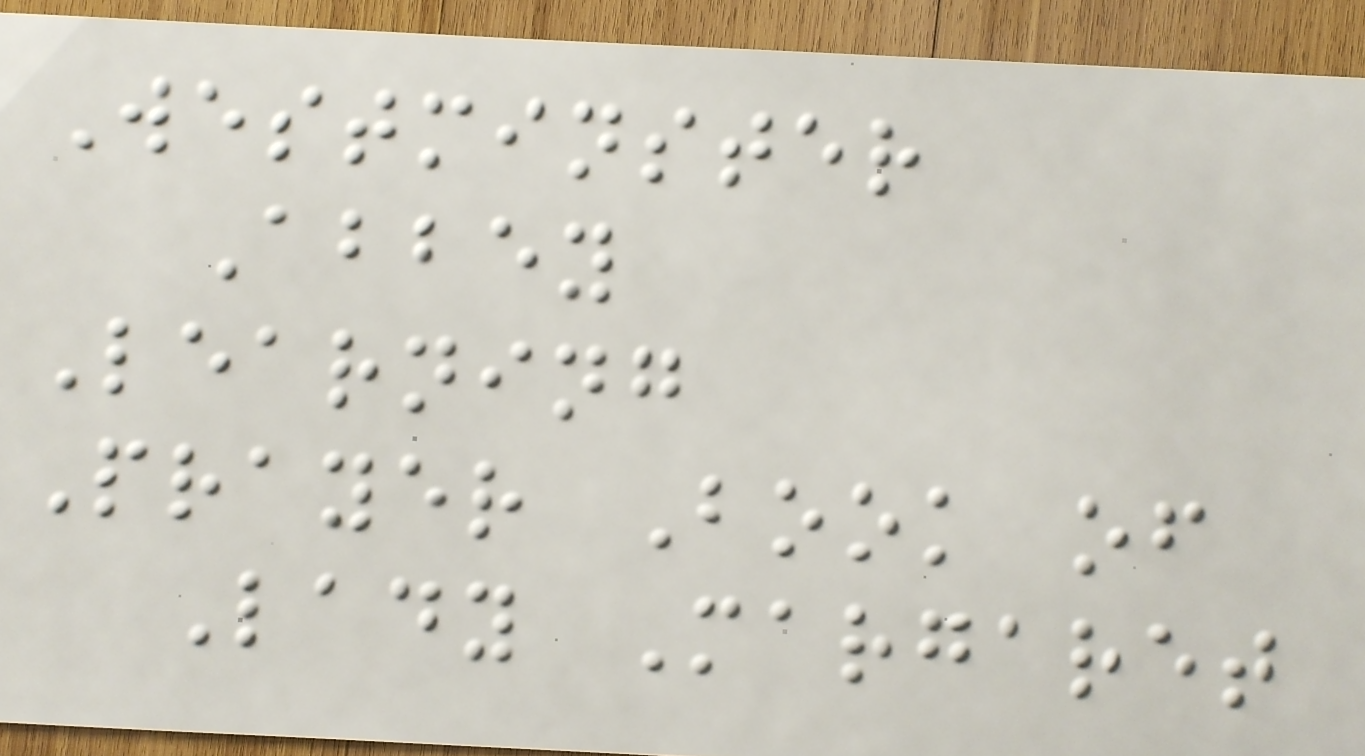Westminster
Abbey
Learning
Prayer Book of
Lady Margaret
